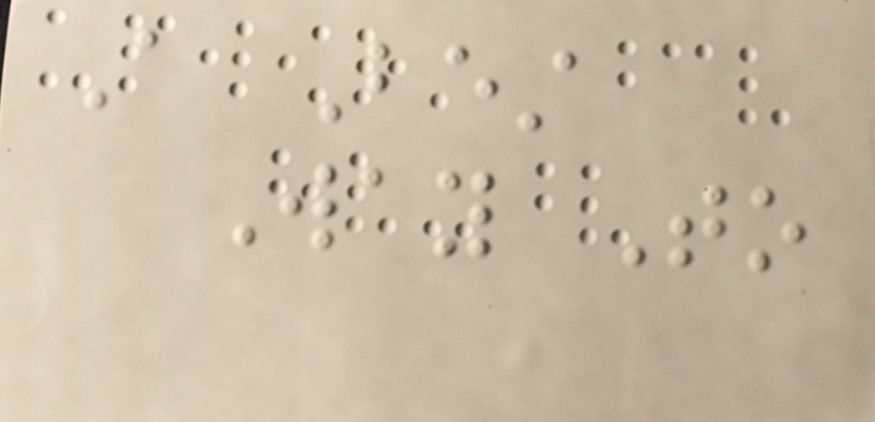A Best
Way To
